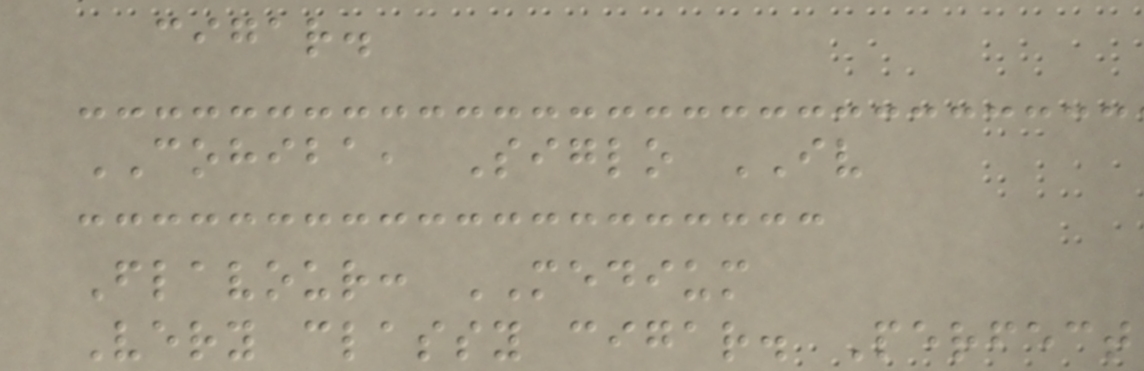cigar.
COHIBA, Siglo IV
Flavour: MEDIUM
Very classy cigar. Perfect
